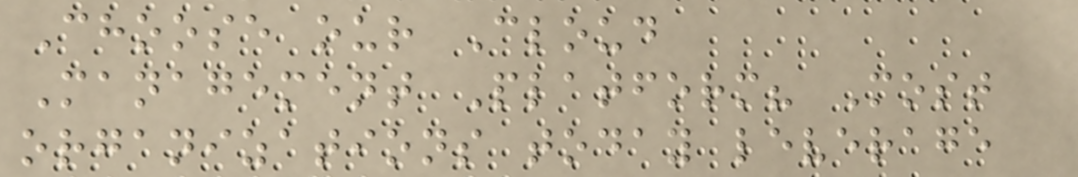Choose our Cloud
Management Platform? Most
organizations today leverage
